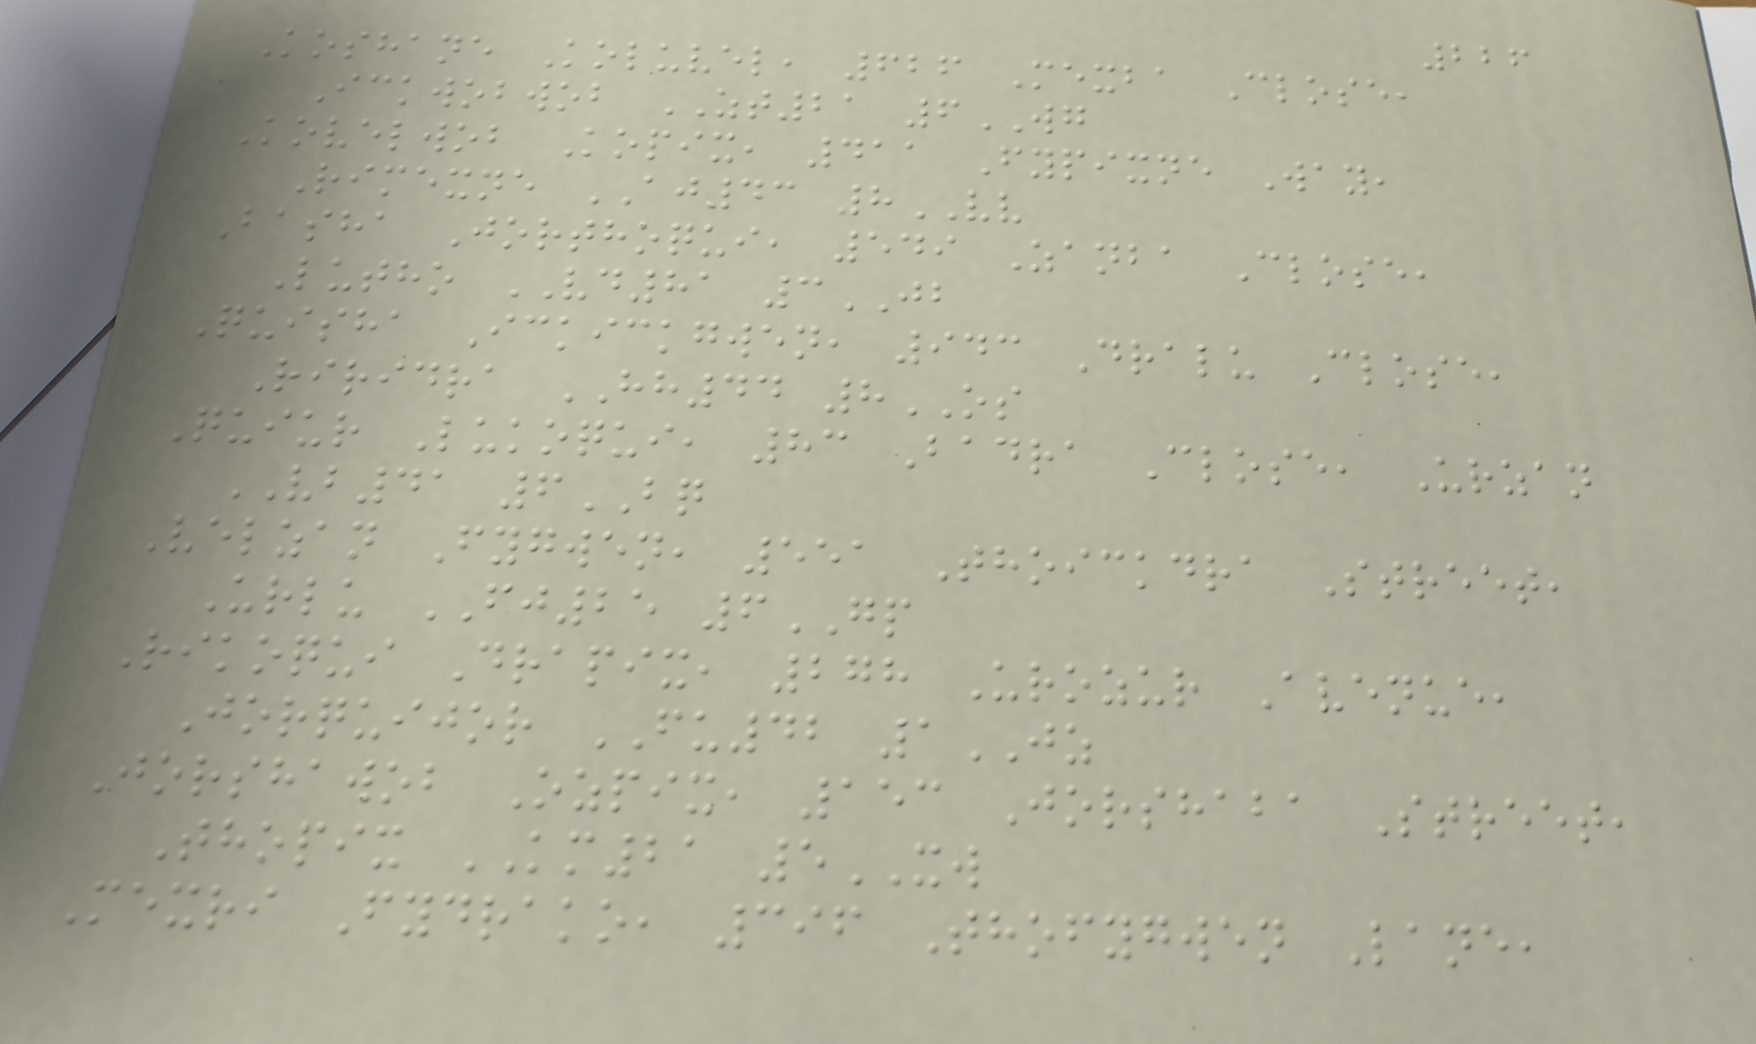226
Koshane Koluvel, 626 Mexba Close,
Ickwobwob ZT21 6WG
Kovelwob Kopix, 411 Fypixne Way,
Rimexne AJ43 8VV
Basha Jorthoqui, 549 Zanba Close,
Lutho VD81 3JB
Quisha Ickickgwen, 943 Dralu Close,
Riridra HH44 8OS
Quiur Lukoqui, 83 Badra Close, Urzan
VB41 6BQ
Velzan Fygwen, 551 Thoickdra Street,
Urlu FJ25 6GP
Rikoqui Drapix, 278 Urozur Avenue,
Jorquijor FU42 1JZ
Jorshawob Ozpix, 153 Jorshaba Street,
Thopix KM21 5XW
Mexri Fydrako, 396 Thofygwen Lane,
